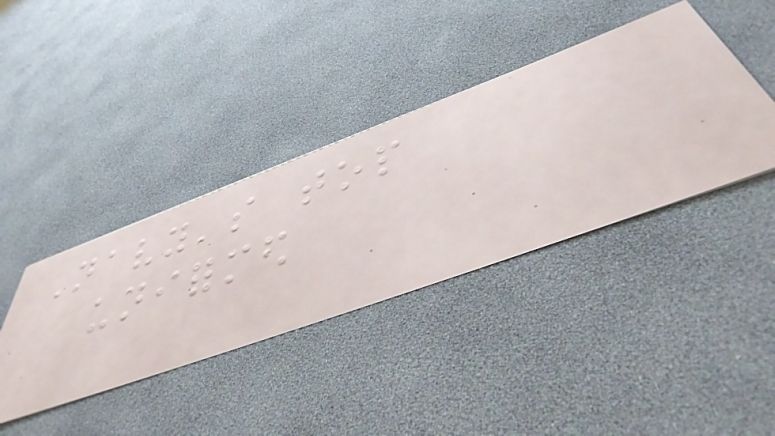Navy's top
uniformed
